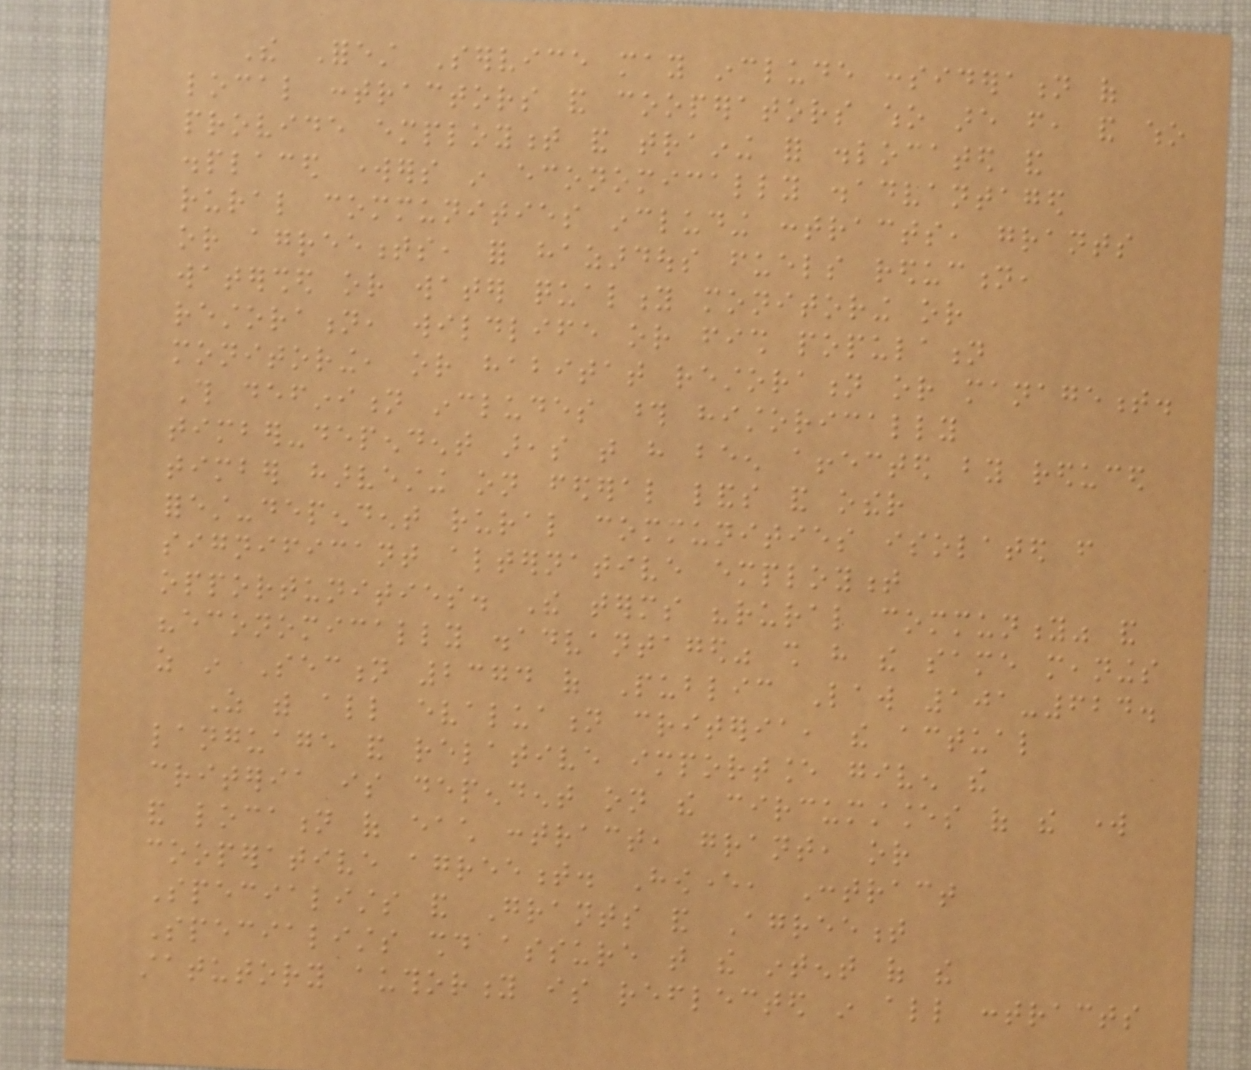The Forest Service may include consideration of
local contractors and cooperators who are from, and who
provide employment and training for dislocated and
displaced workers in economically disadvantaged
rural communities including contracts, grants
or agreements, for hazardous fuels reduction,
watershed or water quality monitoring or
restoration, wildlife or fish population
monitoring, or habitat restoration or management.
This definition includes those historically
timber-dependent areas that have been affected by reduced
timber harvesting on federal lands and other
forest-dependent rural communities isolated from
significant alternative employment
opportunities. The terms "rural community" and
"economically disadvantaged" shall have the same meanings
as in Section 2374 of Public Law 101-624.
As with all evaluation criteria, the actual
language and relative importance given the
criteria is dependent on the circumstances of the work
and location of each contract, grant, or
cooperative agreement. However, Contract
Specialists and Grants and Agreement
Specialists should assure that the intent of the
statutory authority is reflected in all contracts
